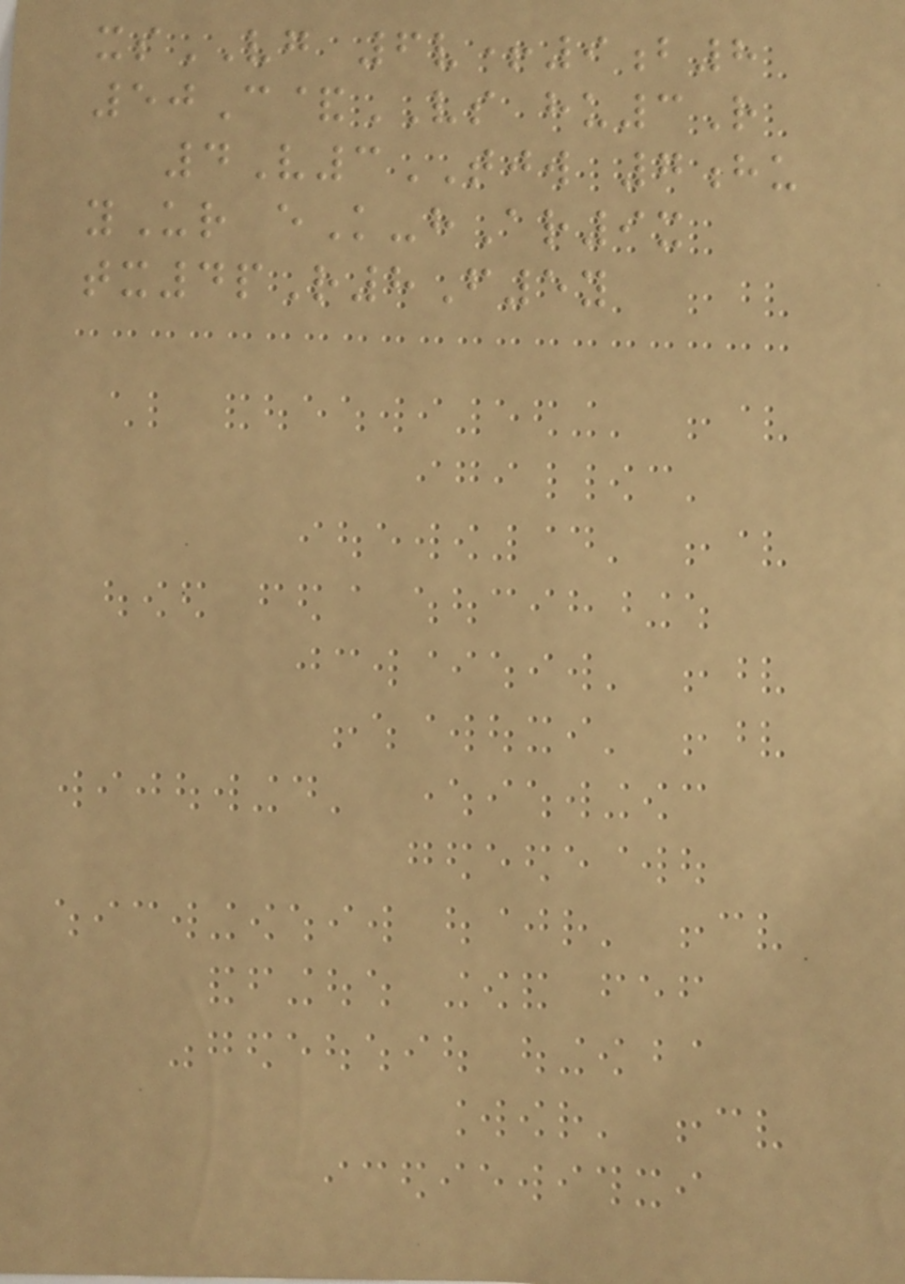xsVG 6v+9b8
50C&VS hu3R
4V3TJW 7hu
yUr eK-hAr9x
tx4pR8F5y
